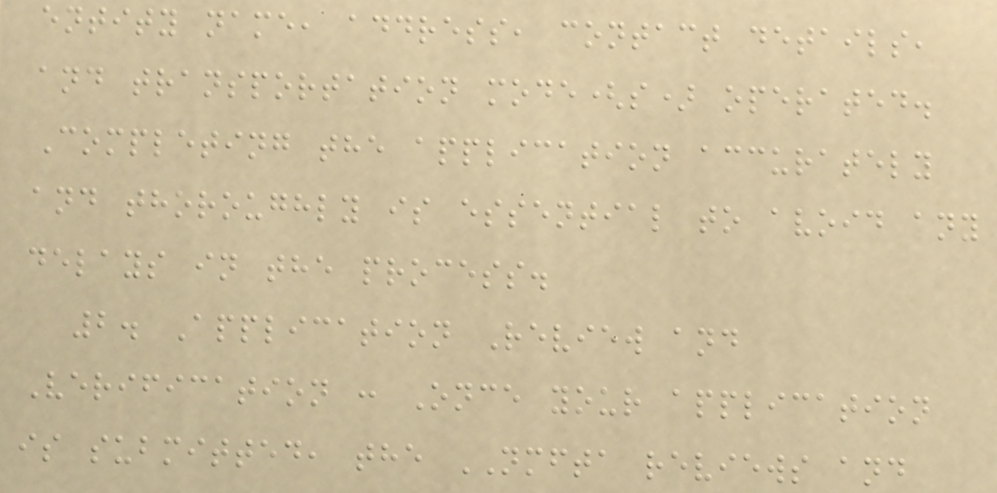entity name, address, contact details,
and transportation mode(s) operated.
Completing the application accurately
and thoroughly is essential to avoid any
delays in the process.
2. Application Review and
Verification : Once your application
is submitted, the NMFTA reviews and
